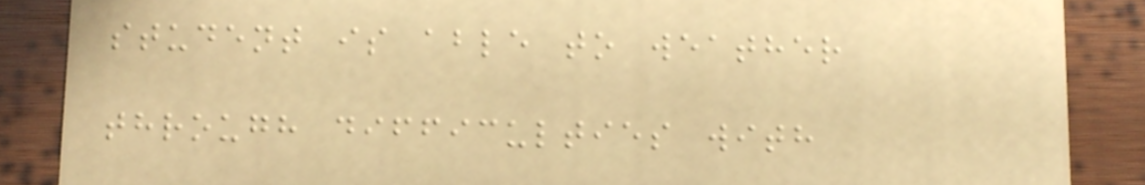student is able to weather
through difficulties with
